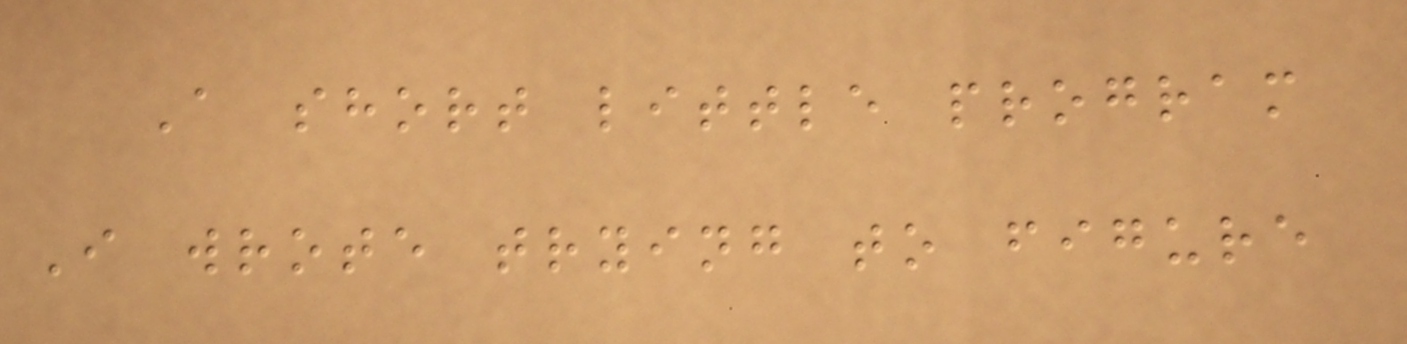A short little program
I wrote trying to figure
